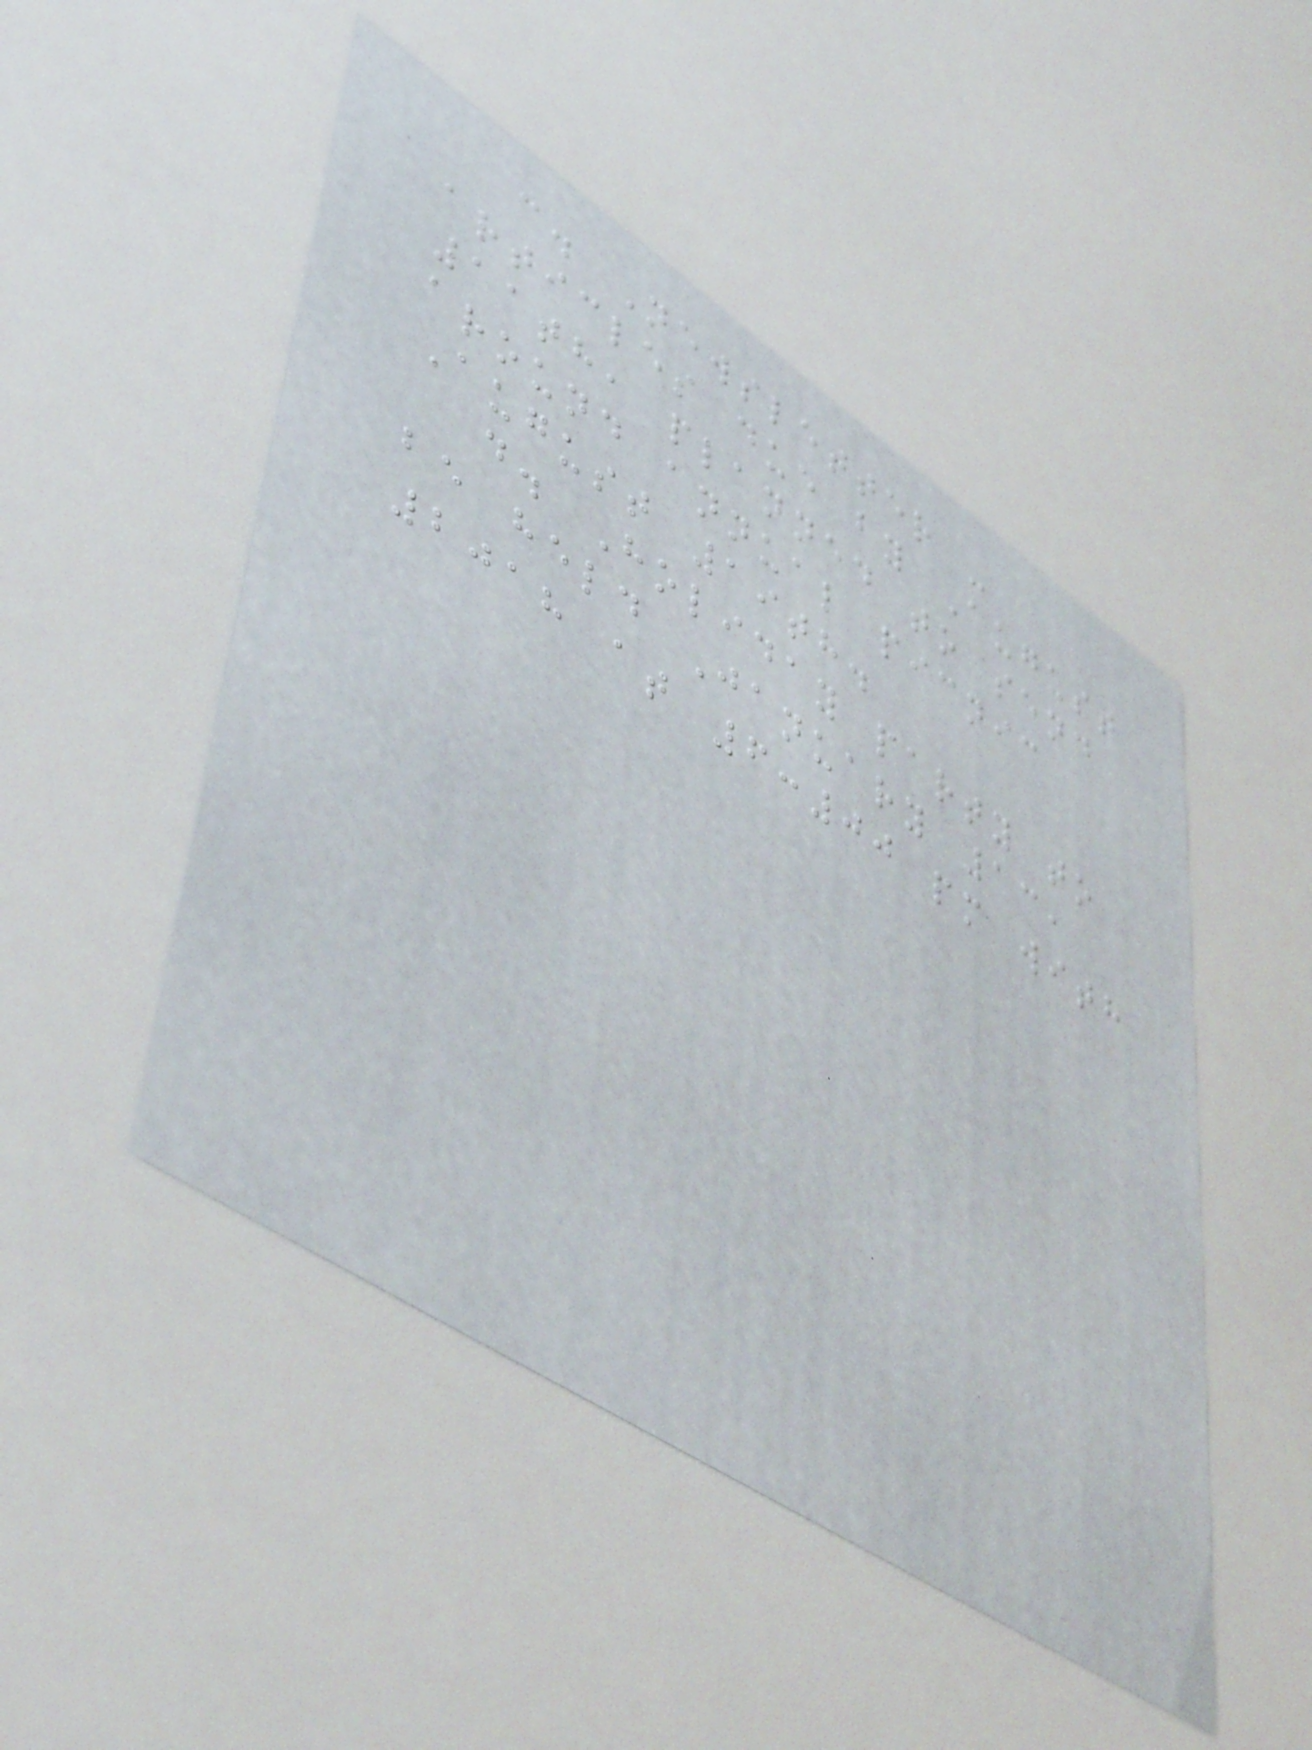c. Newsletter -
articles due by August
11th, planned to send
around annual picnic
August 19th.
d. Holiday party to
be held January 13,
2018 at 6:00 pm with
